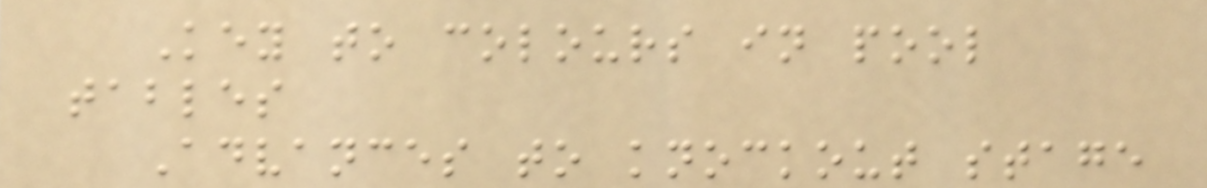Key to colours in pool
tables
Advances to knockout stage
